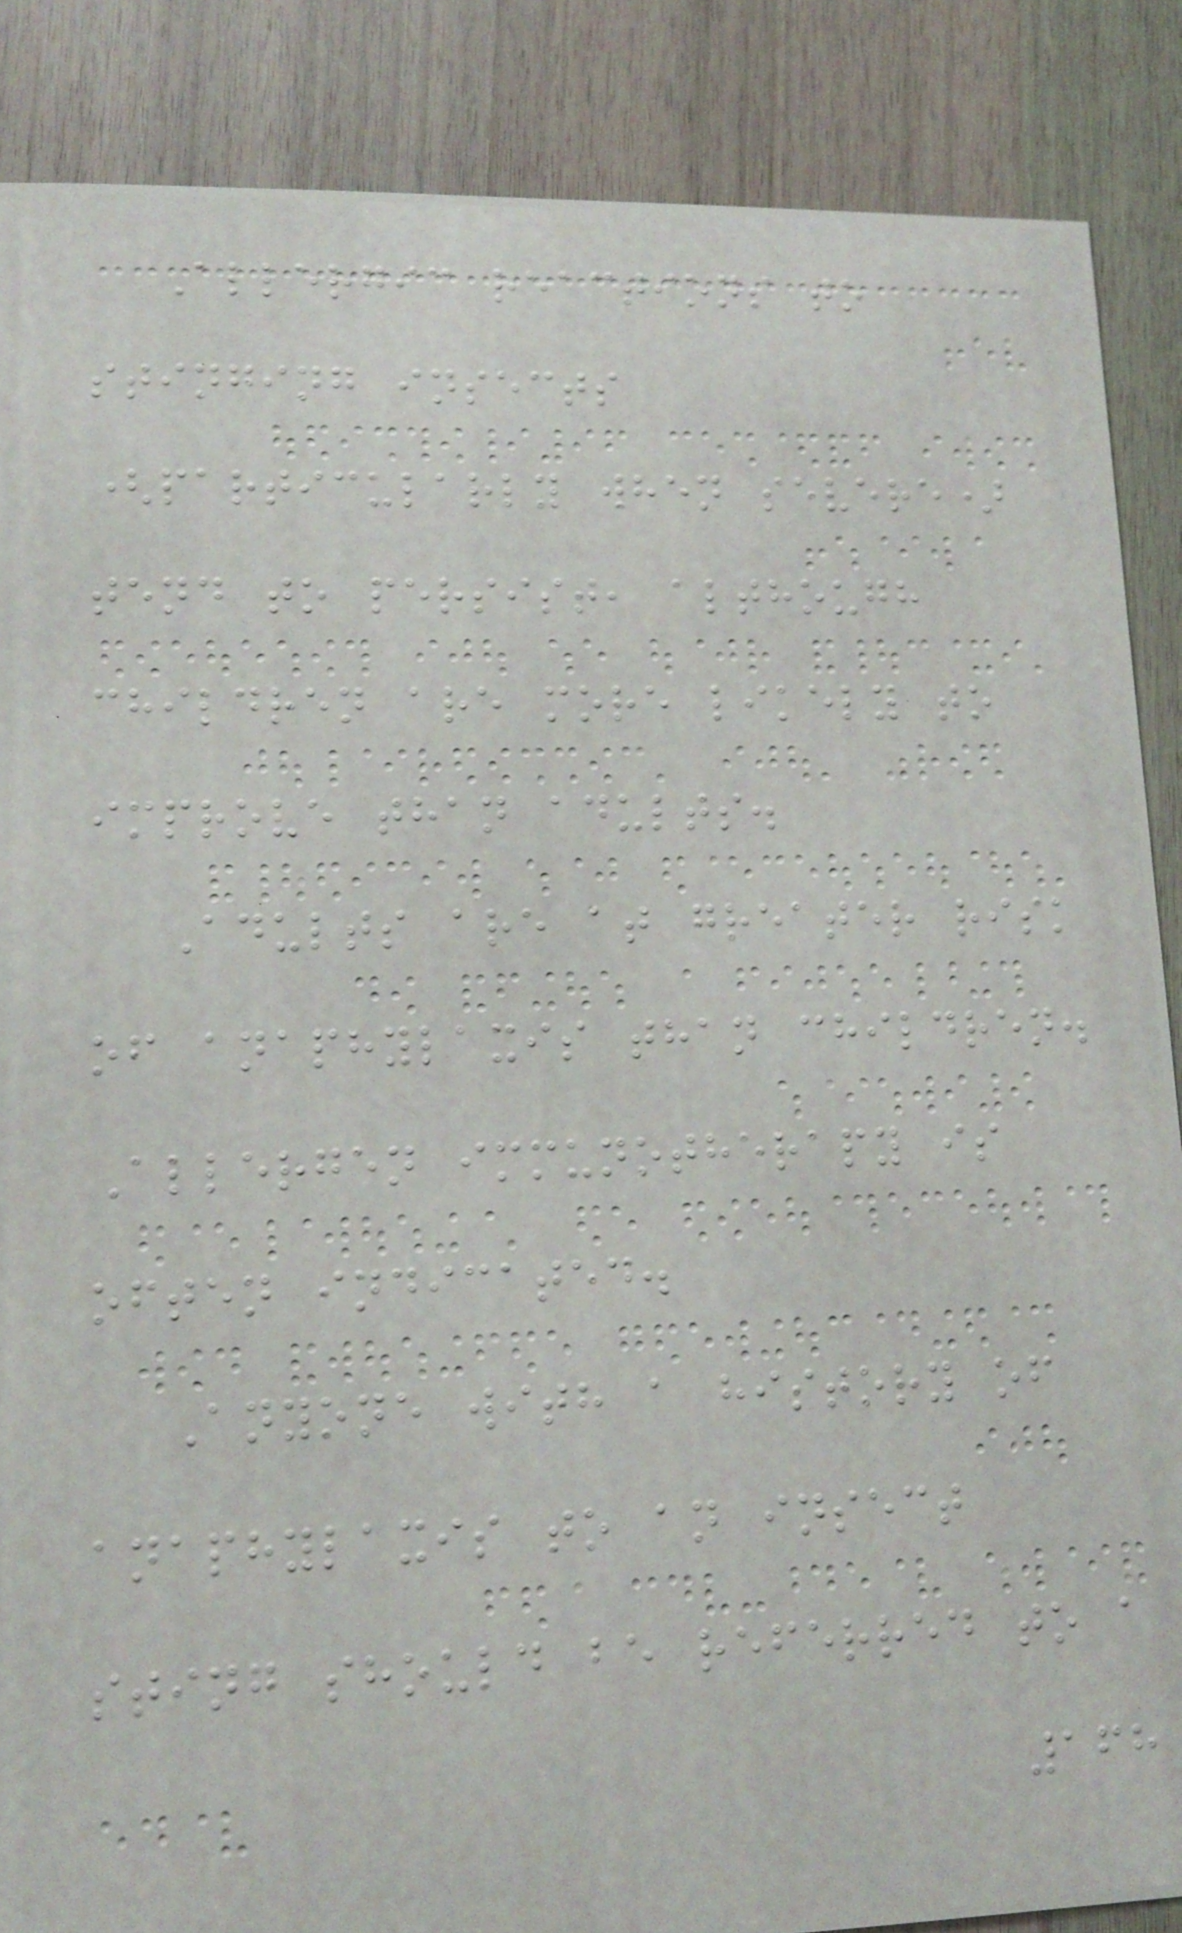Allergic reactions to
stinging insects
(particularly when severe)
tend to persist, although
children are more likely to
improve than adults.
Adults are at greater risk
of anaphylaxis than children.
Allergen immunotherapy is
often indicated.
Anyone with a history of
anaphylaxis to an insect
sting should be referred to a
168
